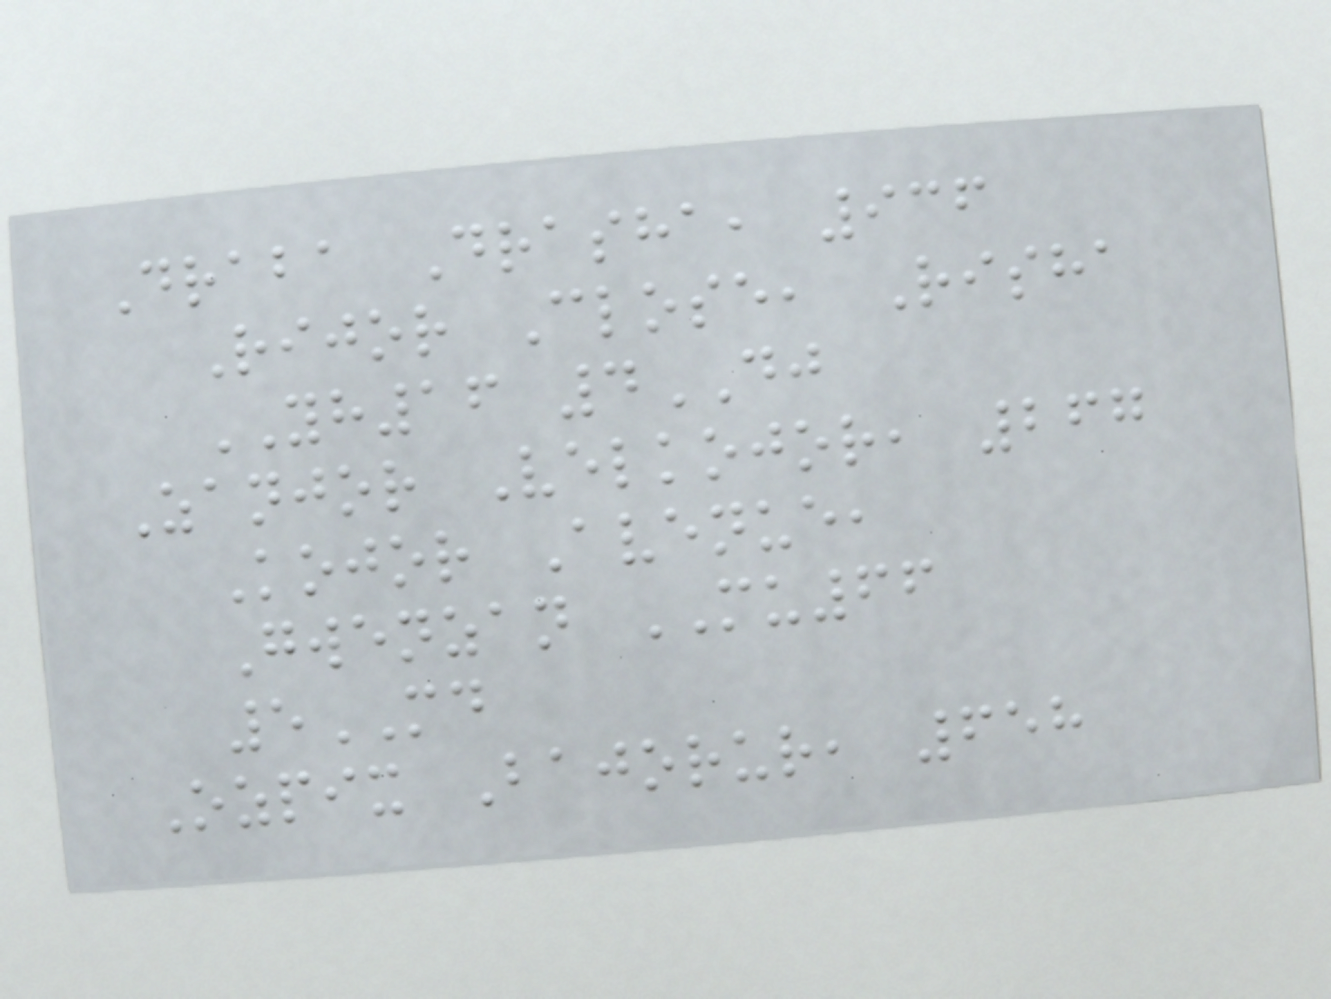Draba Drasha, 936
Rijor Close, Risha
YH16 4DJ
Zanjor Velkojor, 267
Kojor Avenue,
Gwenzan MU66
5MD
Ozpix Bajorur, 658
